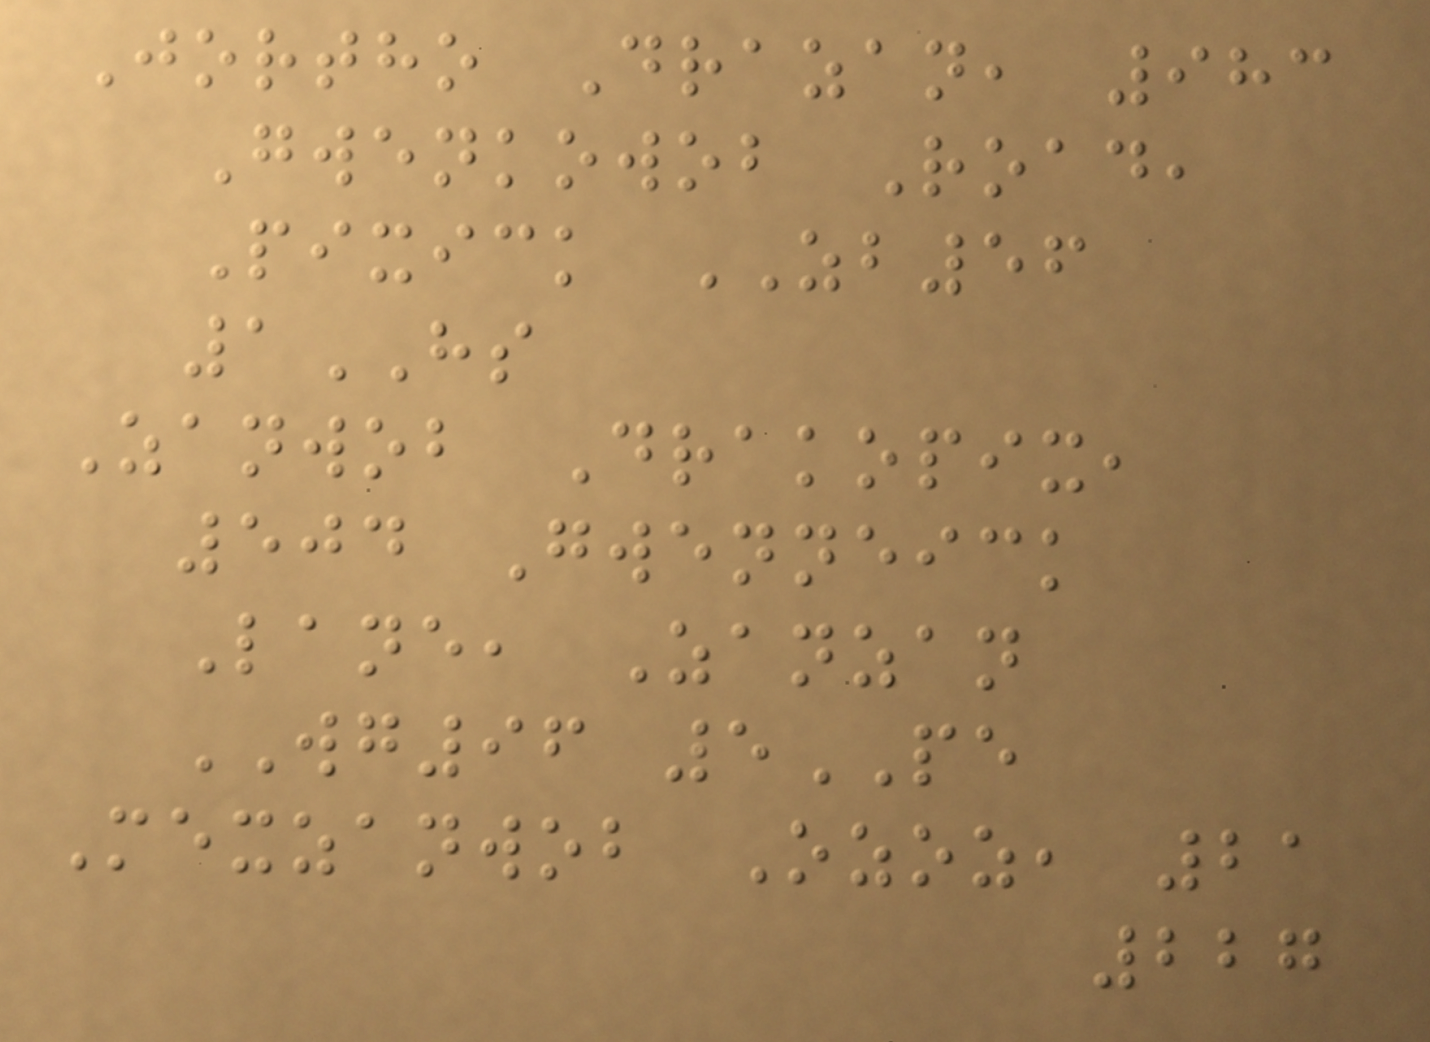Jortho Drazan, 983
Gwenkowob Road,
Pixick ZB56
1HS
Zanwob Drakopix,
504 Gwenneick
Lane, Zanzan
WG96 5PE
Mexzanwob Ozoz, 21
227
